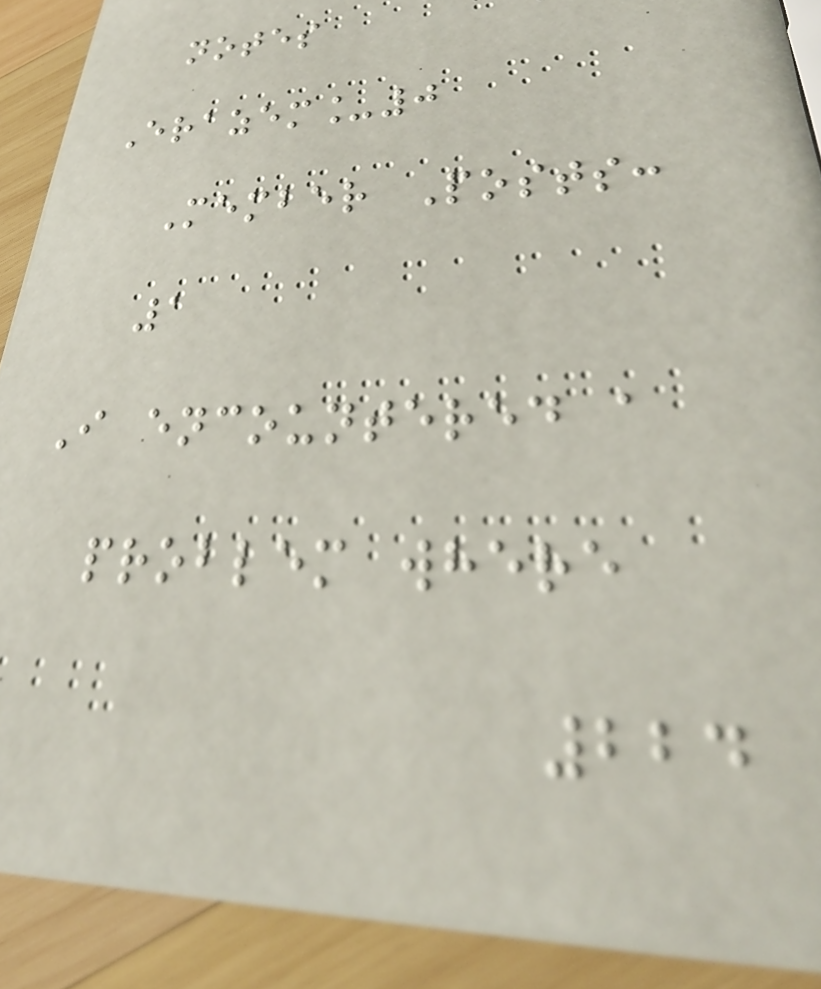notes
Erazem_0
Member Posts:
1
I encountered a
problem where
224
